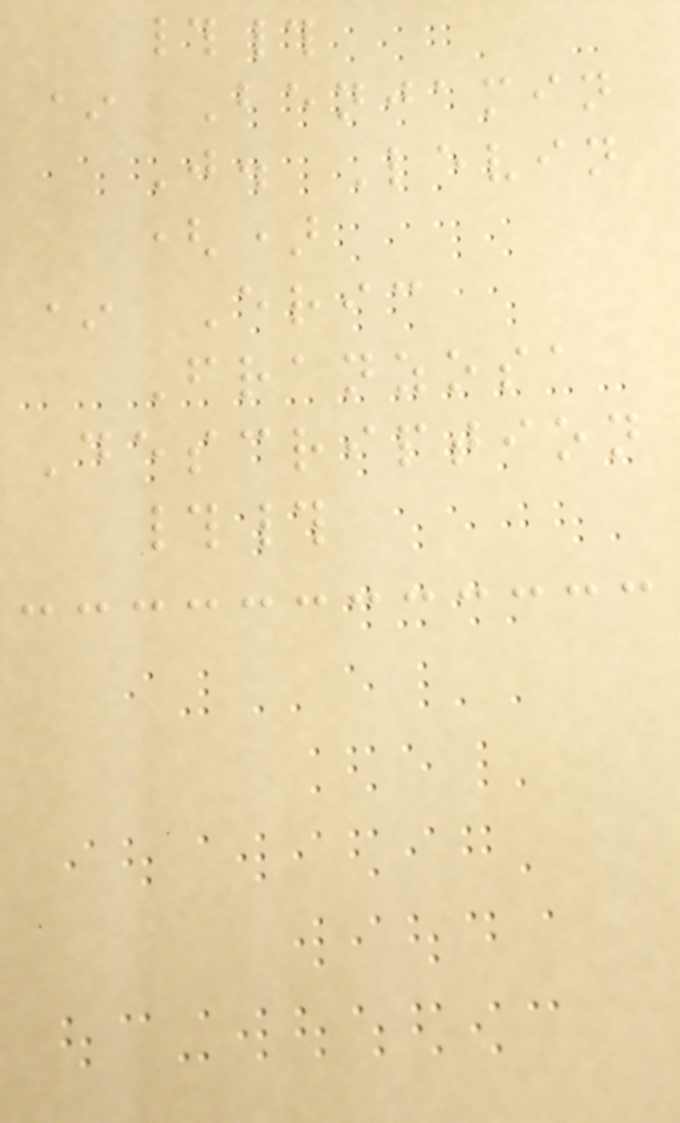##
* Benjamin
J. Levin
()
* Eric
Franzosa
Description
##
